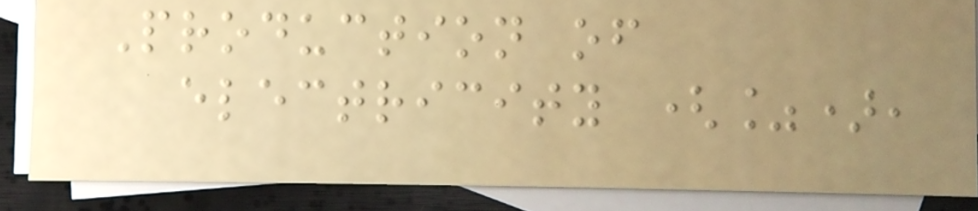Production of
electricity (%),
